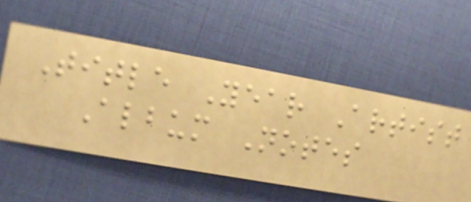Title Year Artist
Album Notes
